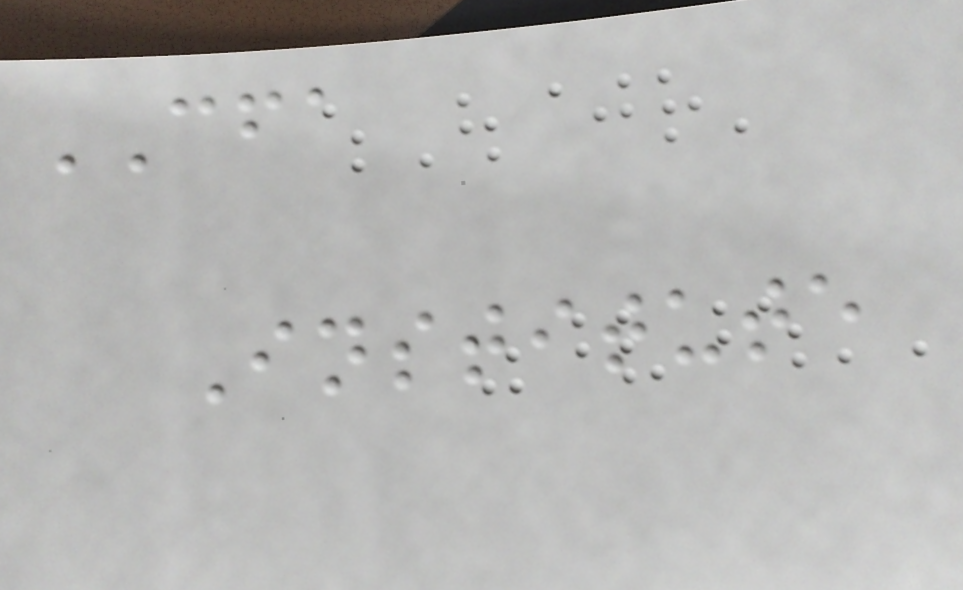CFA
Institute
